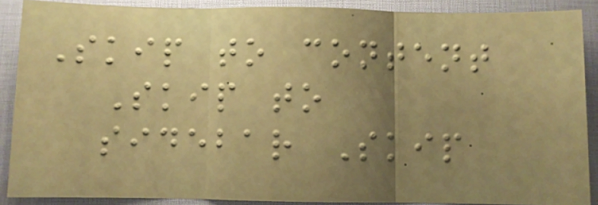Skip to content
Skip to
sidebar Skip
